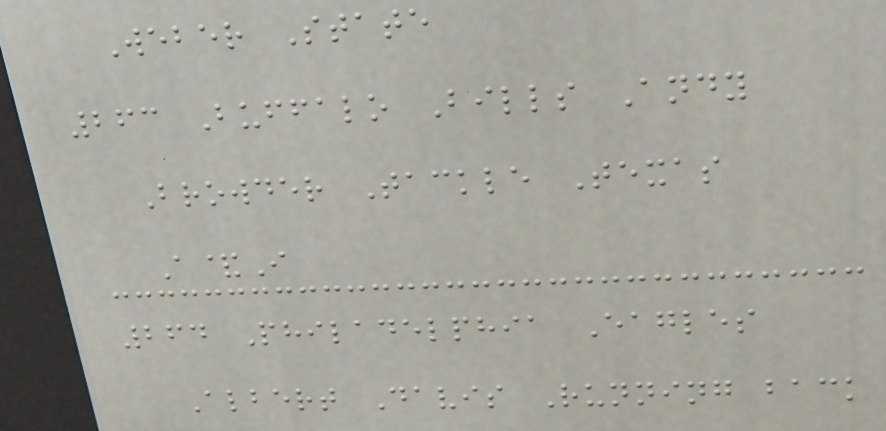Weber State
263 Buffalo Bills Andy
Browder Tackle Texas
A&I
264 Philadelphia Eagles
Albert Davis Running back
